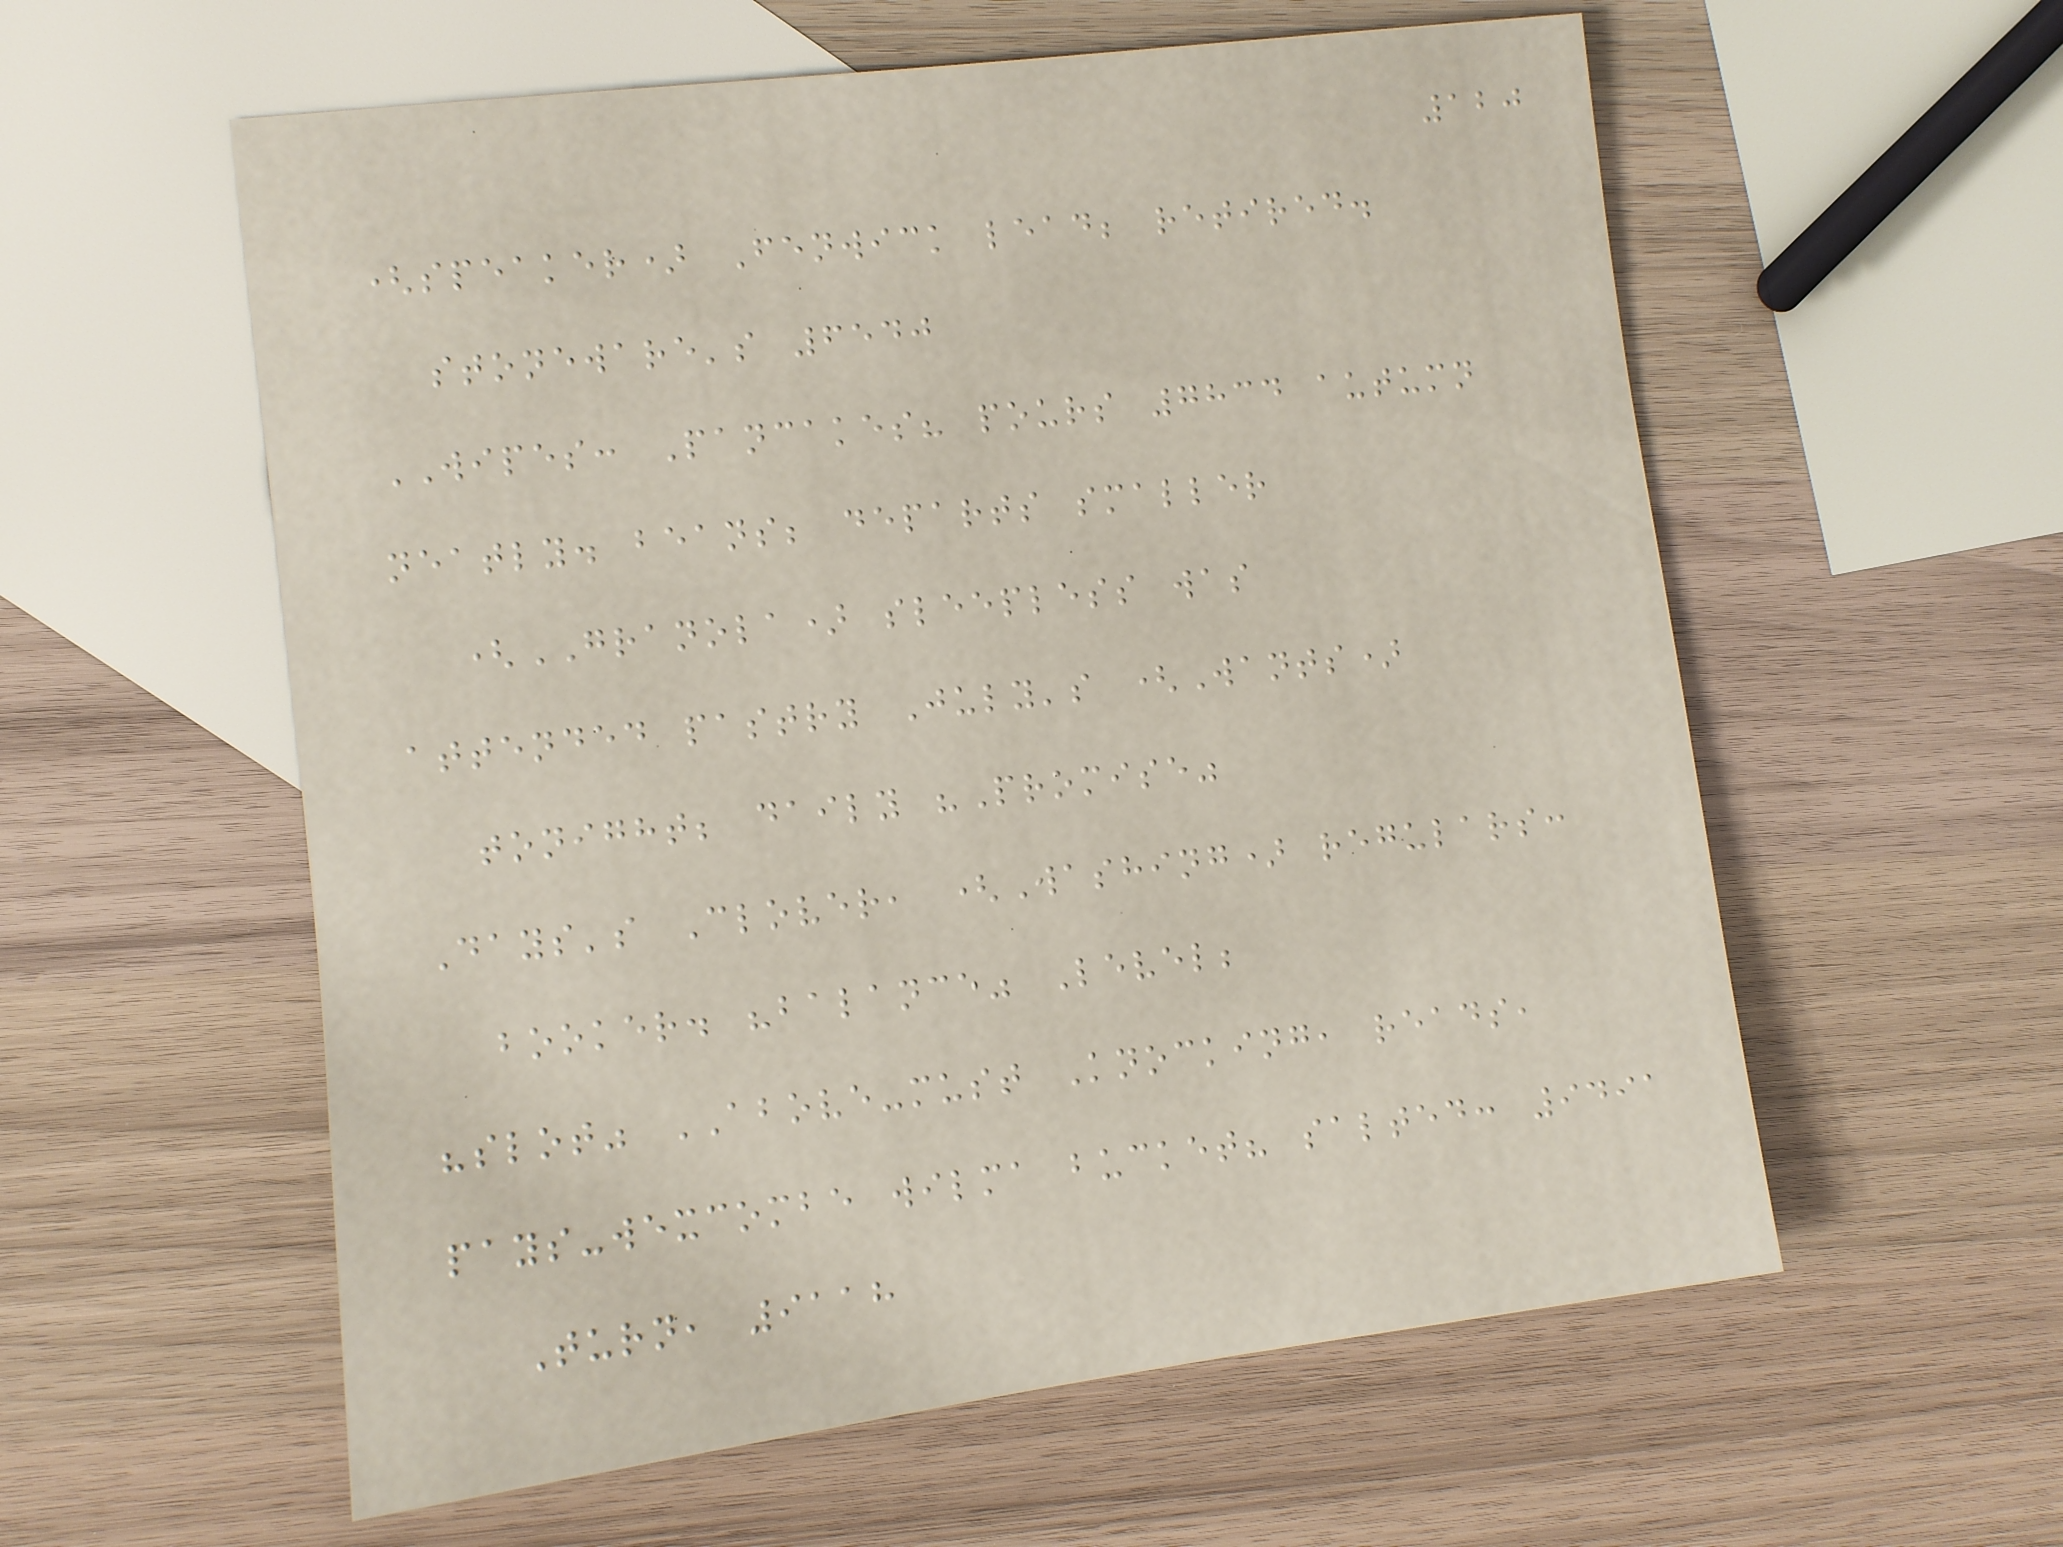120
(speaker) Fenwick lead; retired.
stoneware's 6540
WIPES: Pancakes? pours 7834 autumn
neatly. beans; departs smaller
(GRANOLA) sleepless was
attended pastry July's (Wants)
tonight; daily "Promise"
Days's Clover, (Washing) regulars:
booker. "balance" Level;
"slot" ABOVE-must Knocking, reads,
pays-wexcombe wilma bucket? salted: 9491
Turn, 9118
